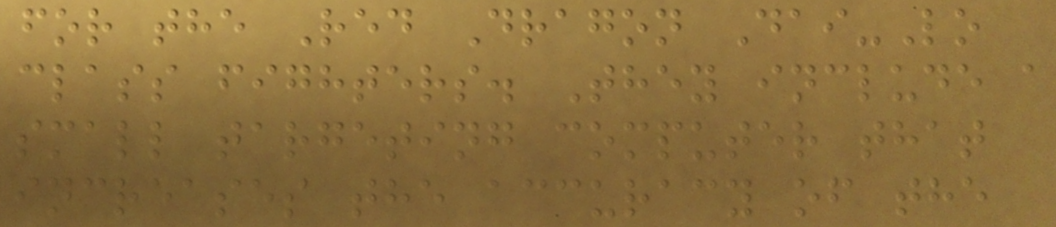for the Red Dragon Dai-Lo
class fighters. They include a
small targeting computer that
increases the accuracy of the
